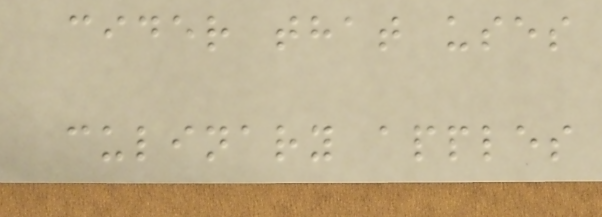cider that uses
culinary apples
